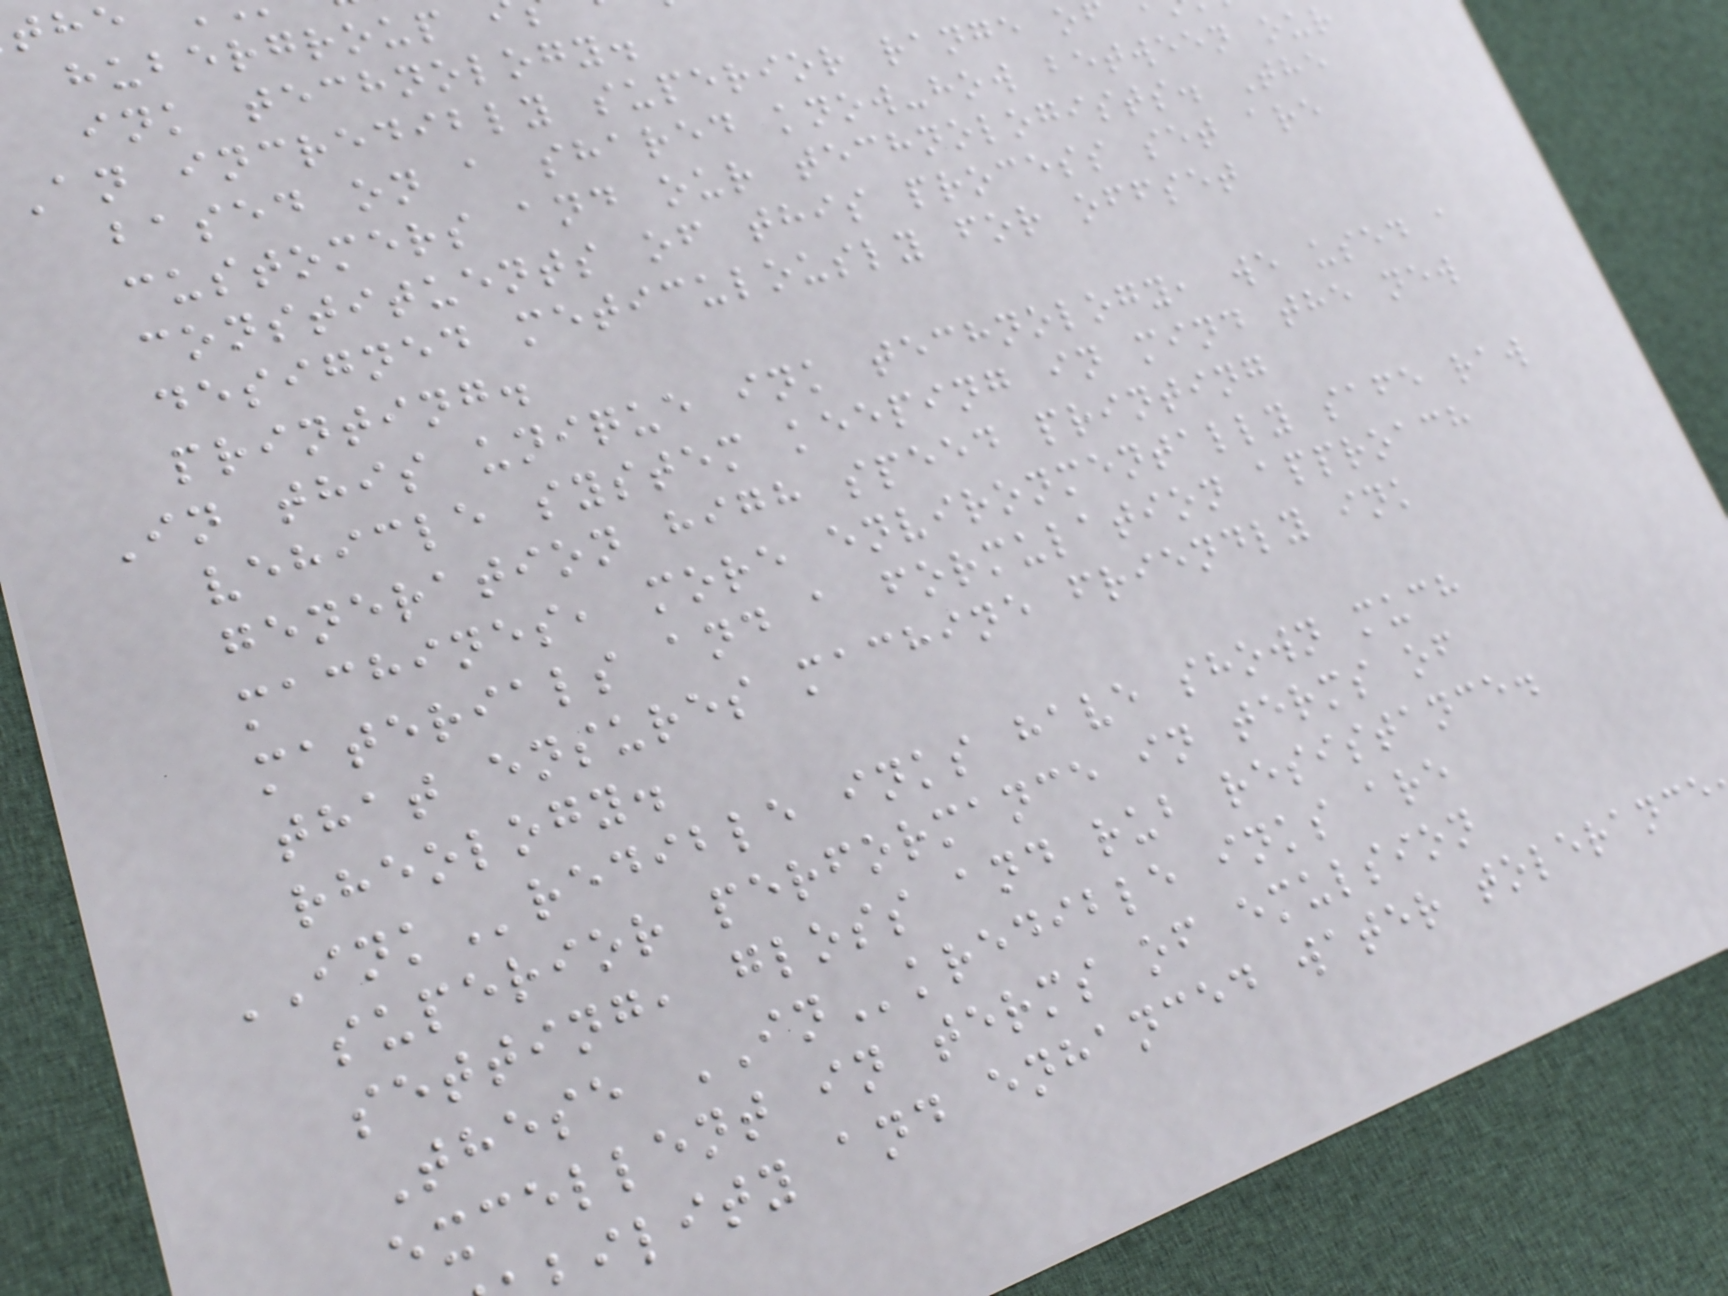hubergroup
ink technology.
An incredibly superior range of
based on a shared know-how between our
customers and our technologists. The
constituents of this process set are
designed meticulously for offset
printing.
In this unique ink technology, we used a
vehicle system keeping in mind the new
generation high speed printing
machines, more environmentally safe raw
materials and a formulation approach
that ensures machine friendly ink
rheology.
INKredible inks have shown much
superior performance in terms of
setting, gloss and rub resistance.
These INkredible inks are
excellent in terms of emulsion
ility and enhanced water tolerance
